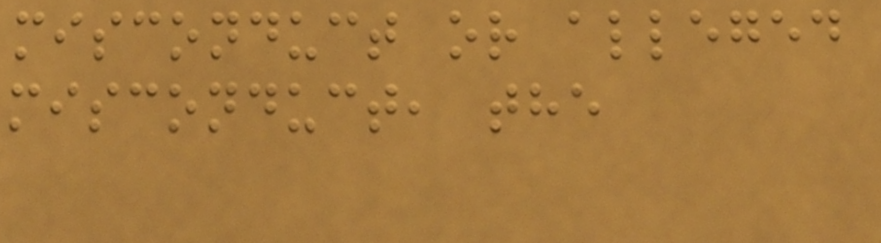misconduct or alleged
misconduct, the
